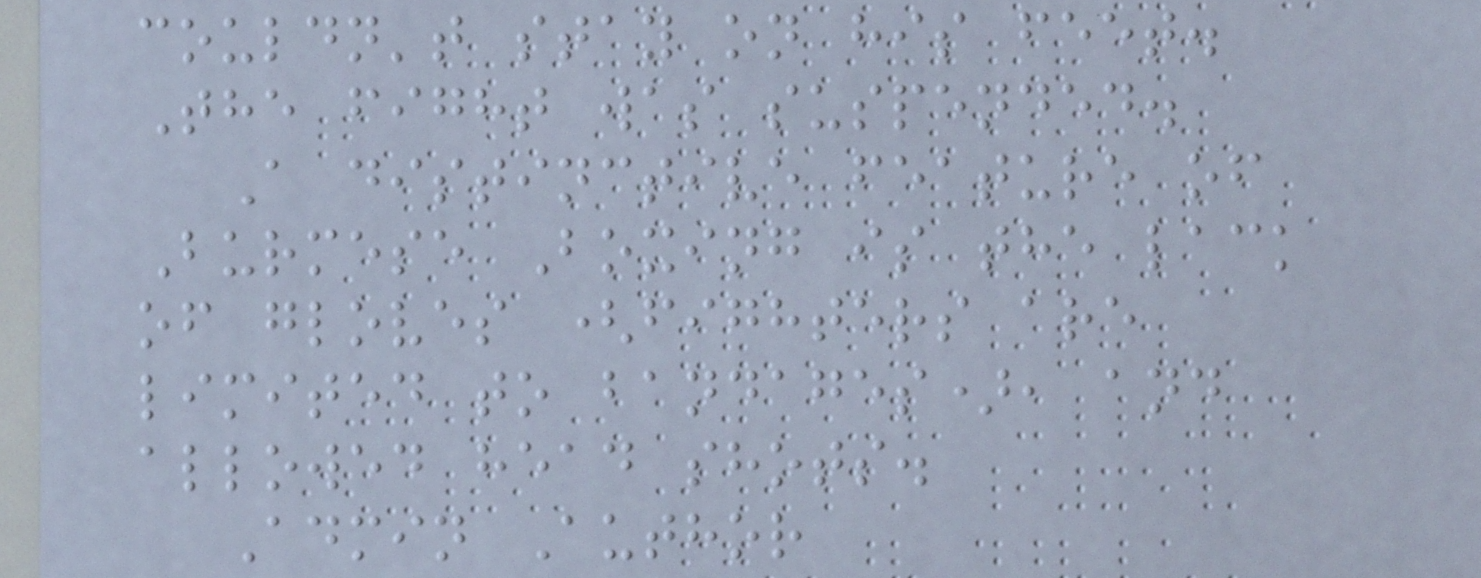couldn't stay on his feet.
The fight was suspended.
A distinctive feature of
Burmese Boxing is the lack
of gloves (fighters are
limited to bandages), and
allowed head shots.
Admin Author
